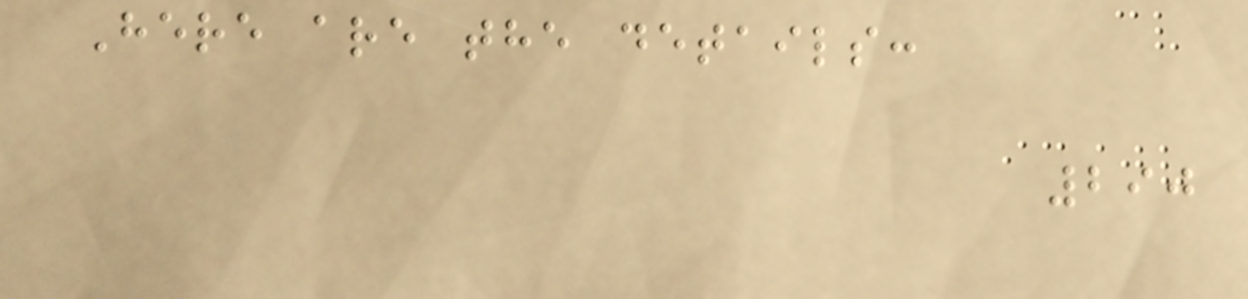Here are the details:
290
